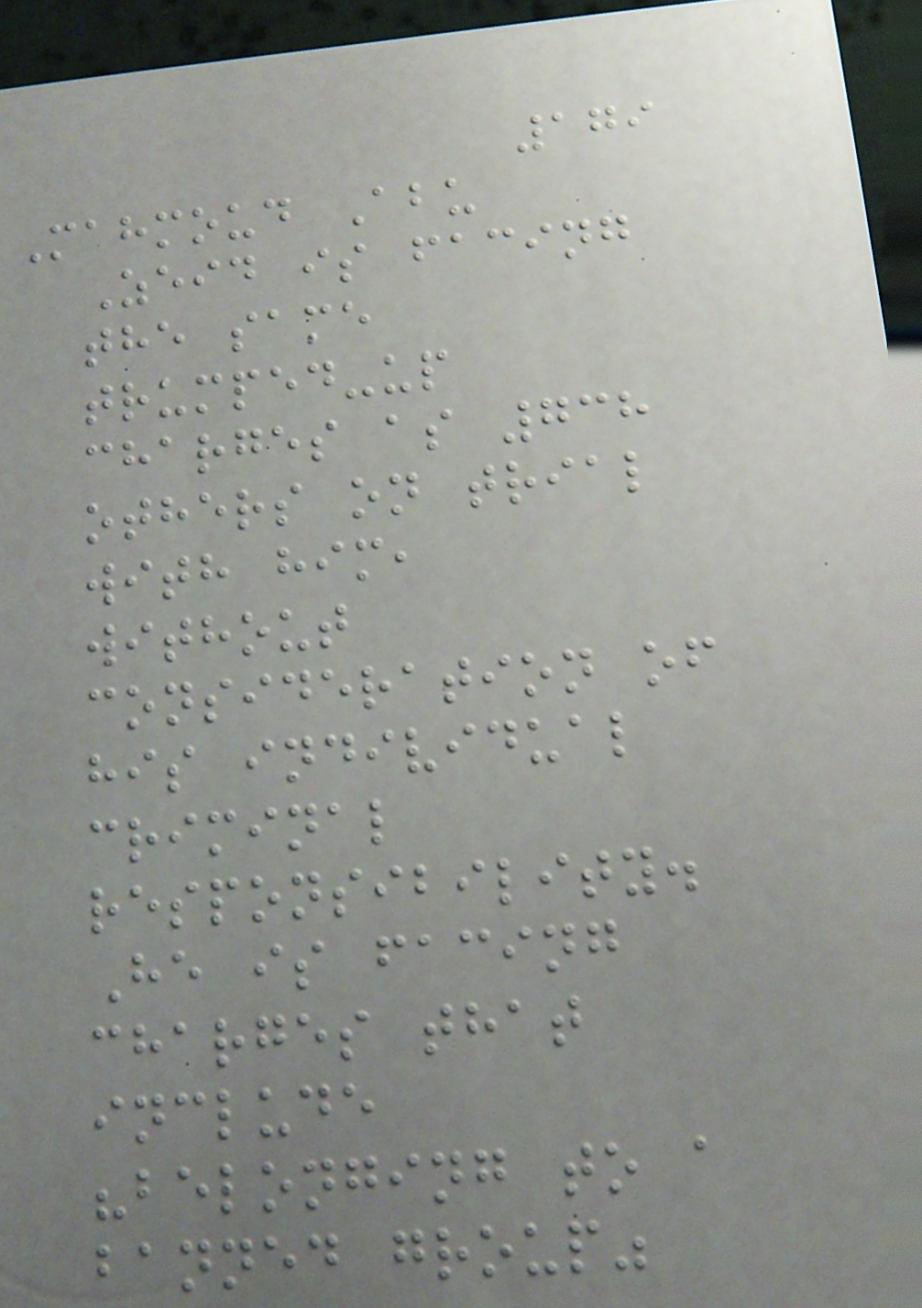179
Mahmoud Abu
Zeid is facing
the same
trumped-up
charges as 738
others on trial
with him,
without
consideration of
his individual
criminal
responsibility.
He is facing
charges that
include
"belonging to a
banned group"
